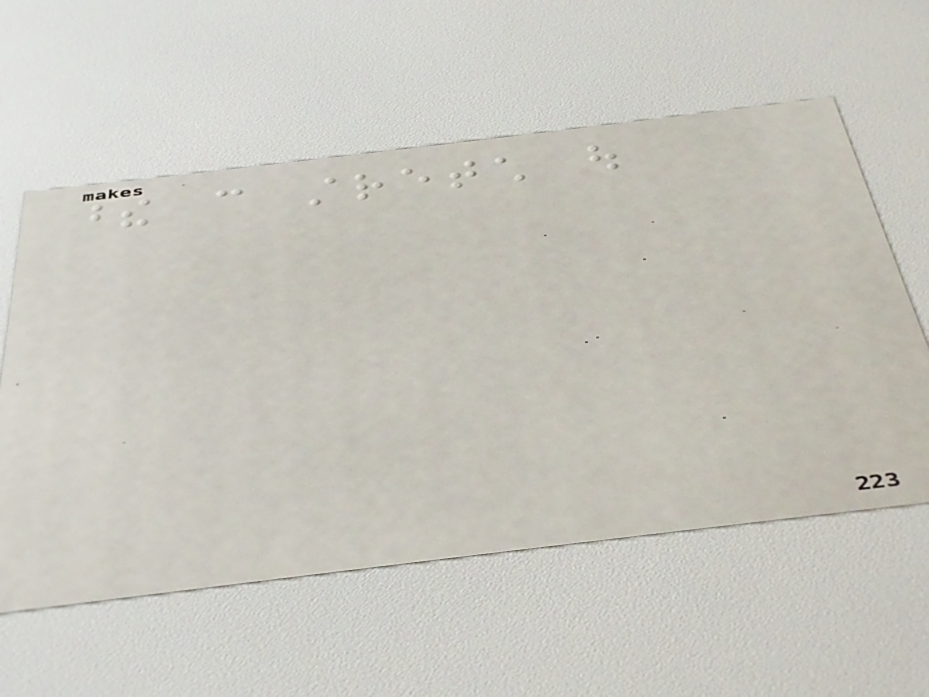these can stretch out
